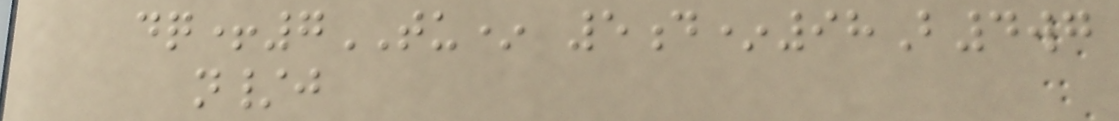dq+7TU* 5d*98B4wg
n/j
